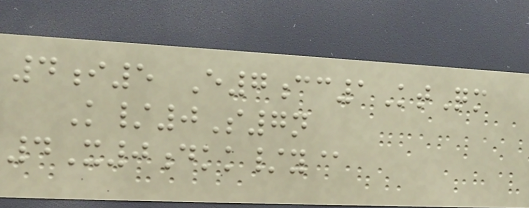4i5 E7cc1KtQm
K/0S7n
4X0dkk/y@
